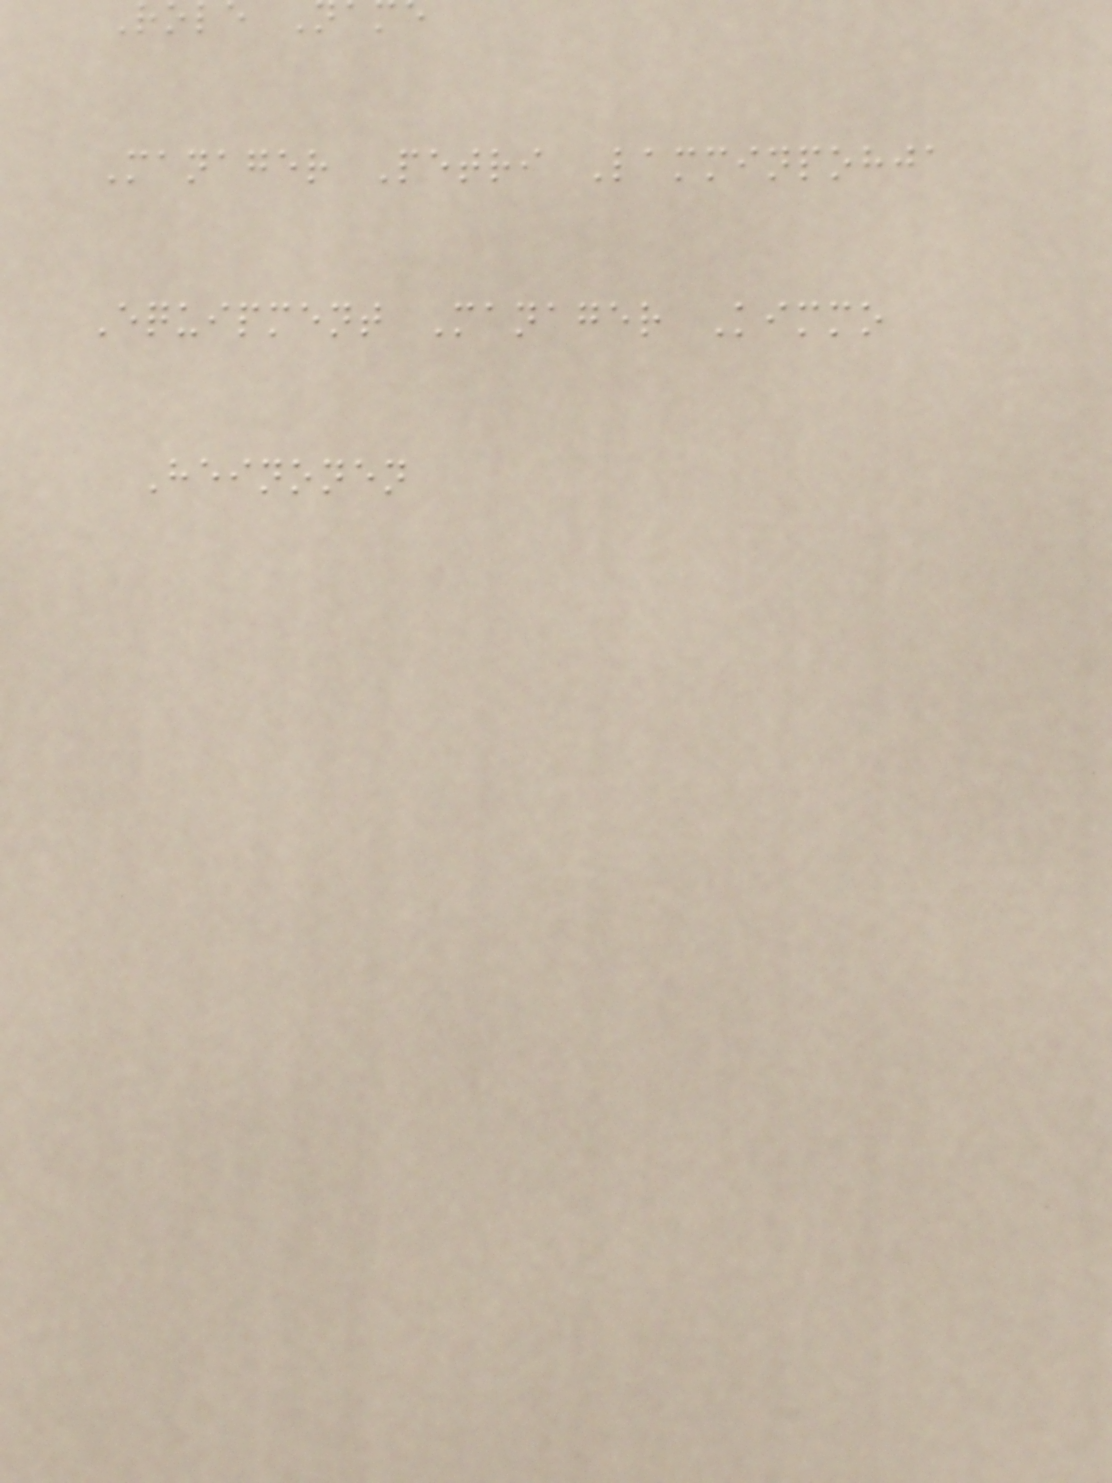Manager Petri Lamminpohja
Equipment Manager Kimmo
Heinonen
